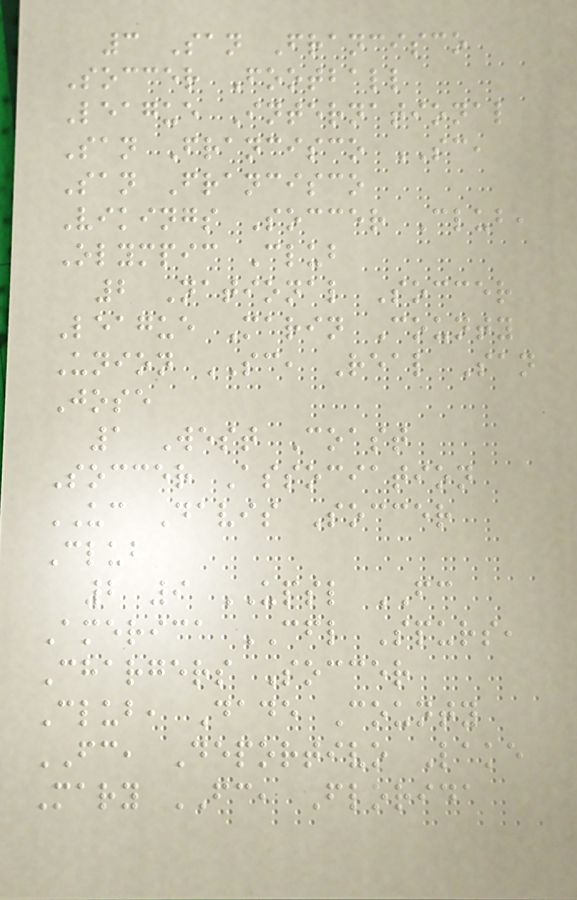3 San Francisco
Soccer Football
League International
San Francisco SC,
San Francisco
Vikings Soccer Club,
Olympic Club
2 National Soccer
League Marin County
Union SC, Real San
Jose
1 West Coast
Soccer Association
UC Davis Soccer
Club
2 9 UPSL FC
America CFL Spurs,
Chargers Soccer
Club, Dade County
FC, Deportivo Lake
Mary FC, Florida
